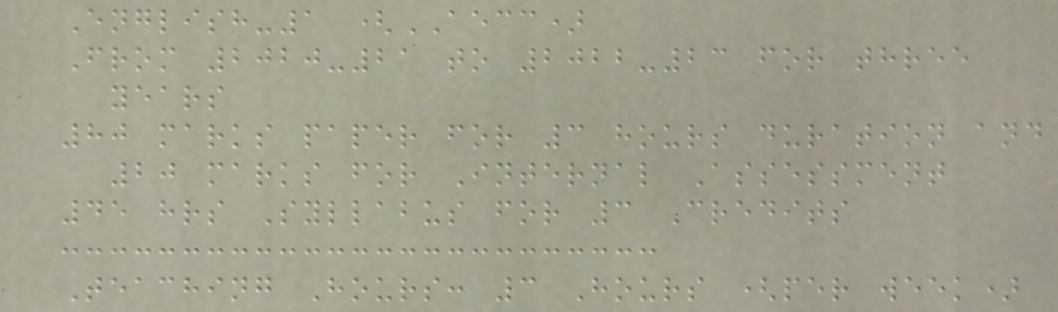English-1 (AECC)
From 2020-21 to 2022-23 for three
years
80 marks paper for 3 hours duration and
20 marks for Internal Assessment
45 hrs Syllabus for 3 Credits
Teaching Hours: 3 Hours (per week)
